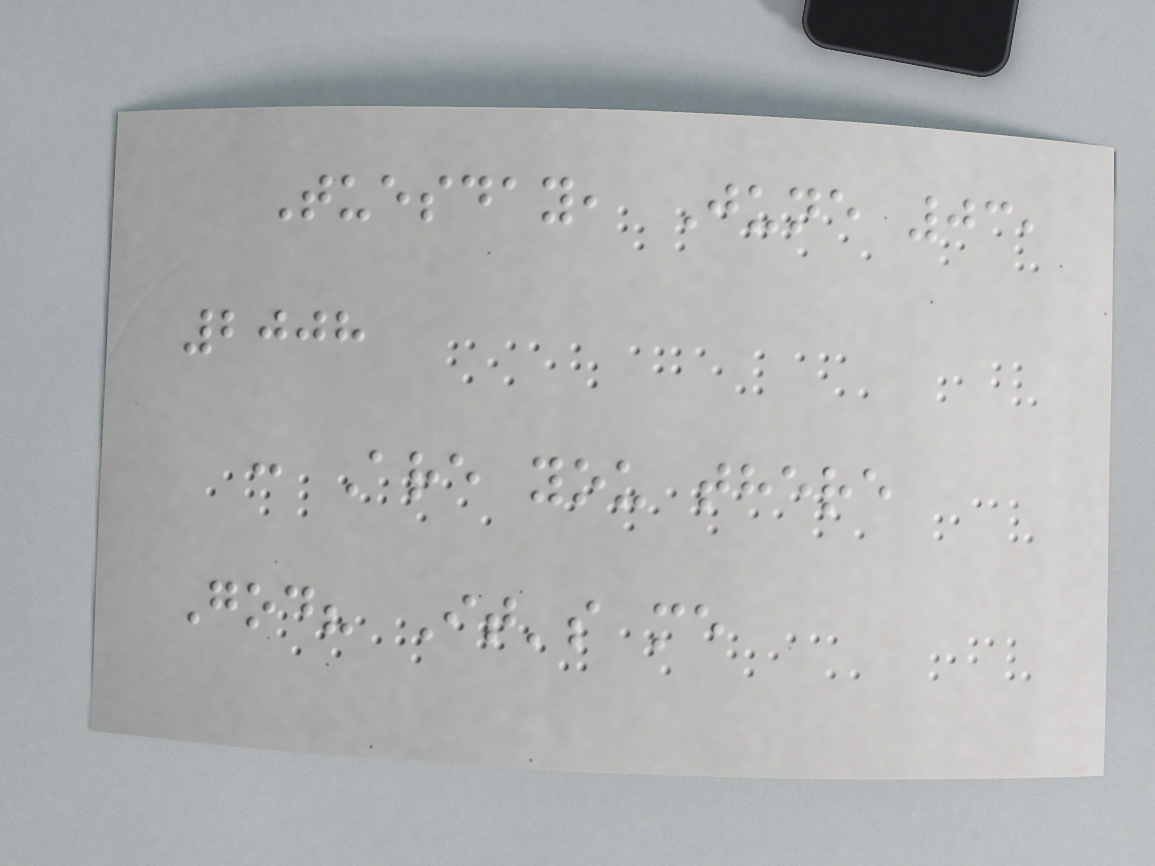Tuesday, June 03,
2008
: Are you there
God? It's me
